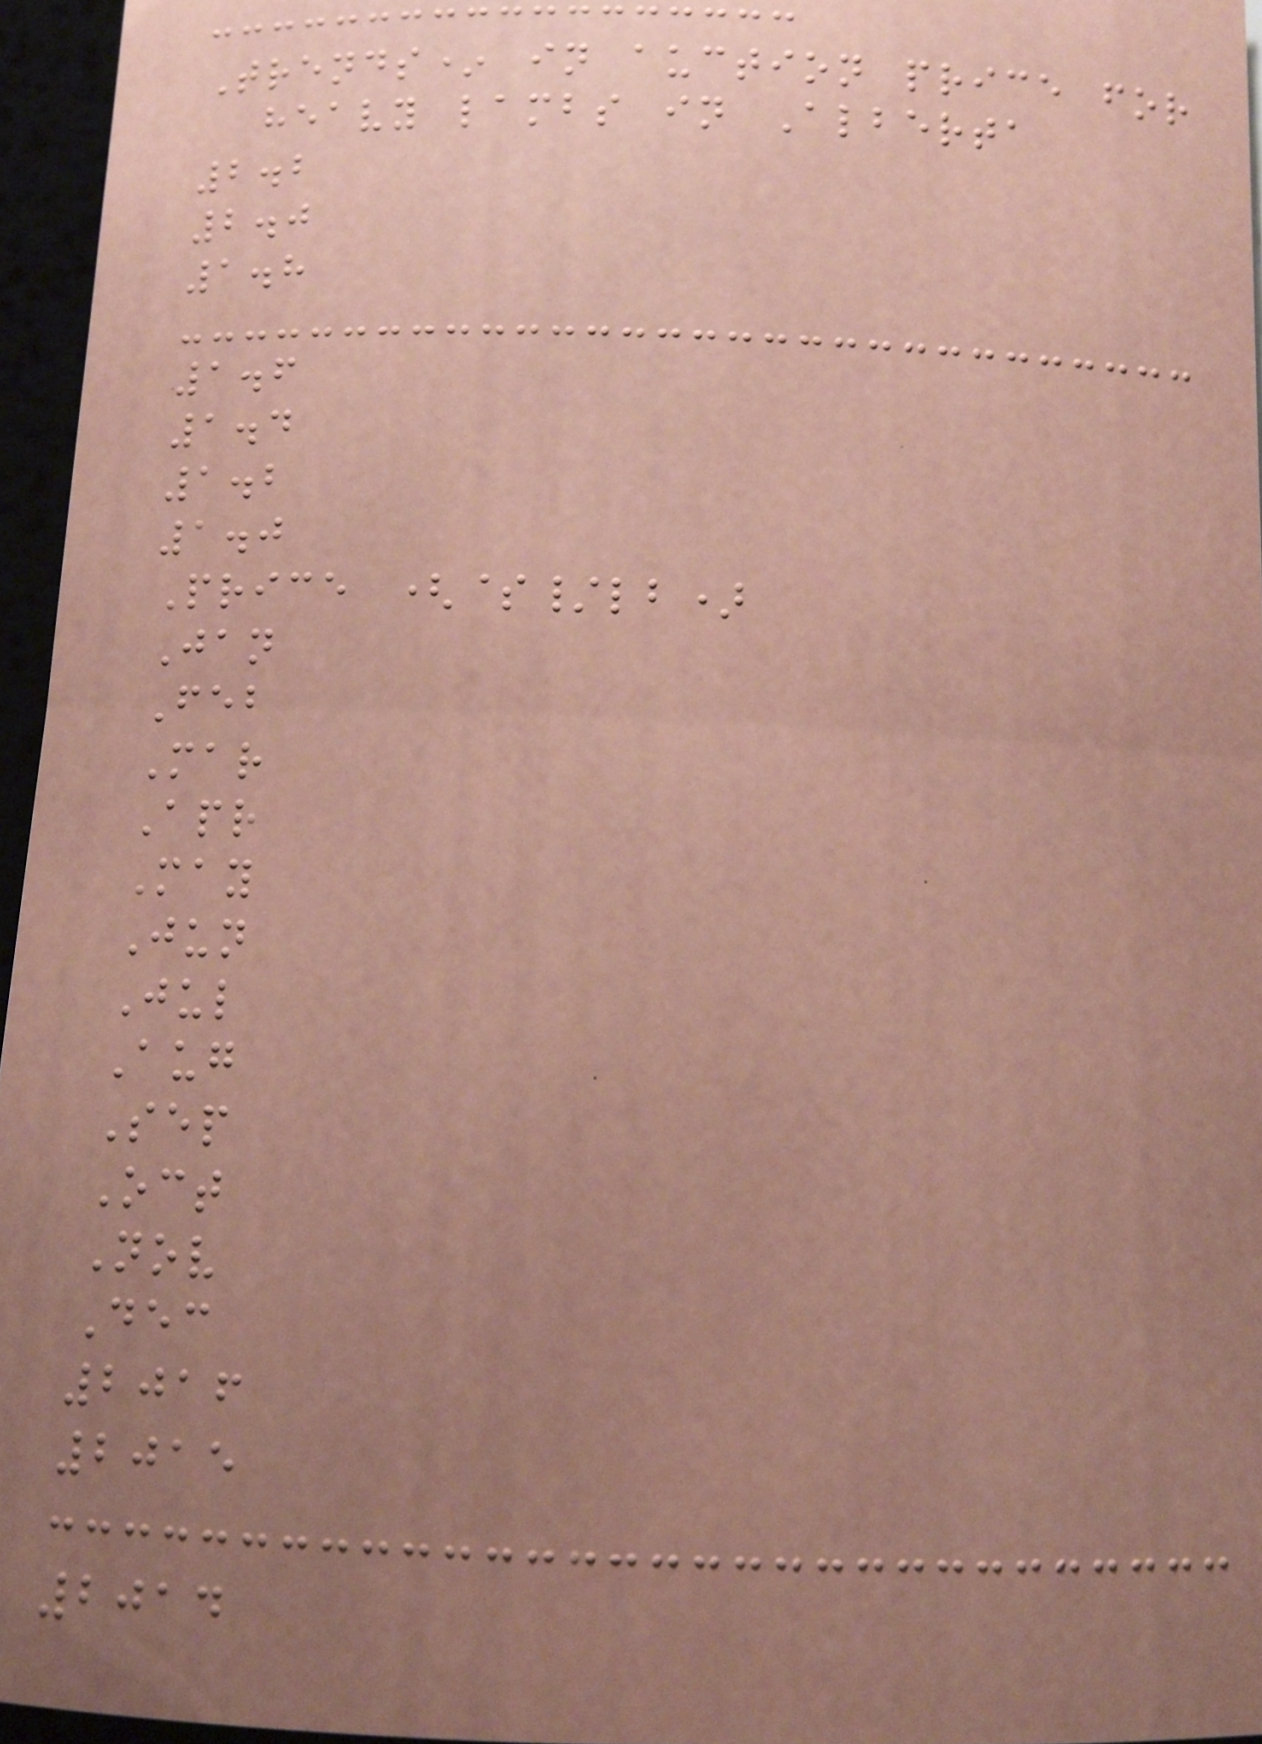Trends* in auction price for
heavy lambs in Alberta
2.2
2.0
1.8
1.6
1.4
1.2
1.0
Price ($/lb)
Jan
Feb
Mar
Apr
May
Jun
Jul
Aug
Sep
Oct
Nov
Dec
2016
2015
2014
